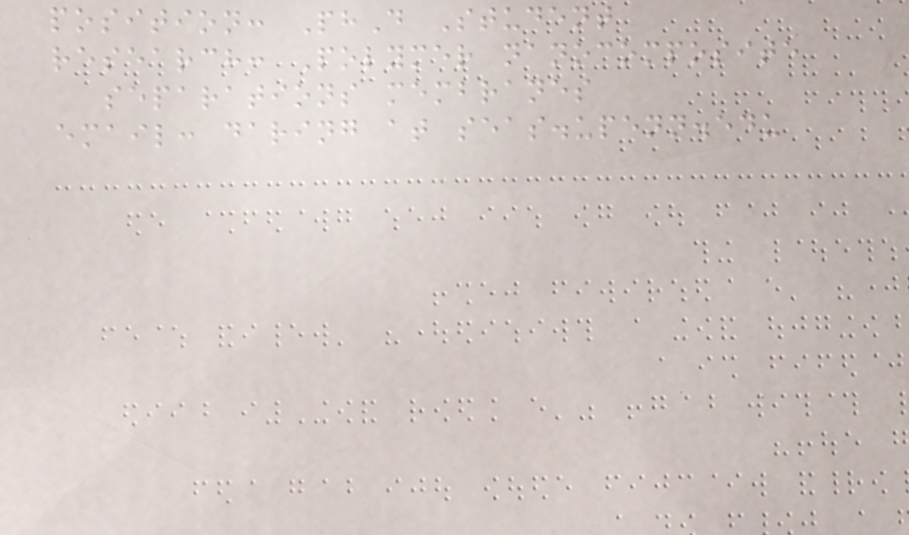position: PhD Student
research: Polymer nanocomposite
separations membranes
email: daring at seas.upenn.edu
